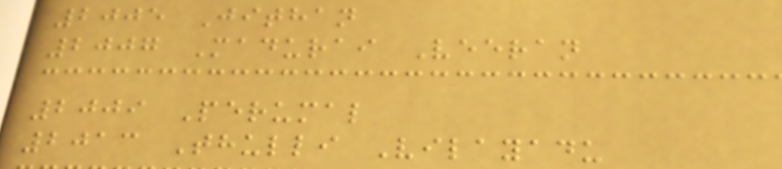2005 Jithan
2007 Madurai Veeran
2009 Perumal
2013 Thulli Vilayadu
